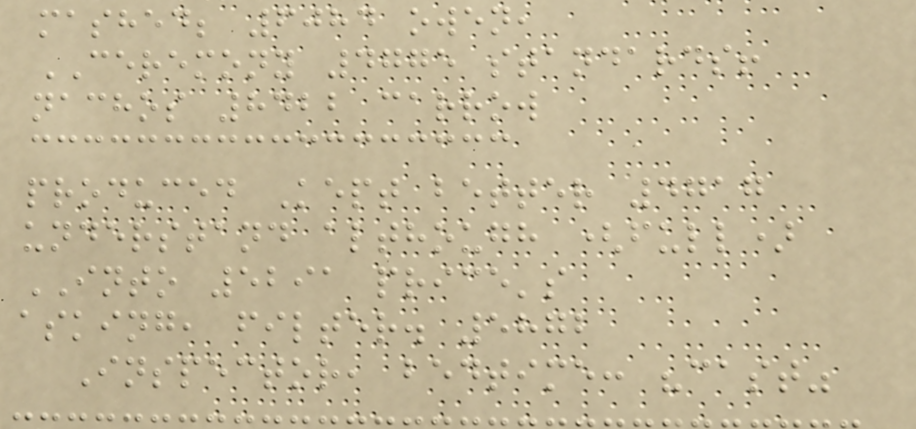mashed; 6084 owen,
CEREMONY 4775 standards!
nachos 8422 carrow
produced Kept better 4717
understand although (full)
INTO 5291 price's
asking, filter. 5872
Inspector, bedtime: "cast"
